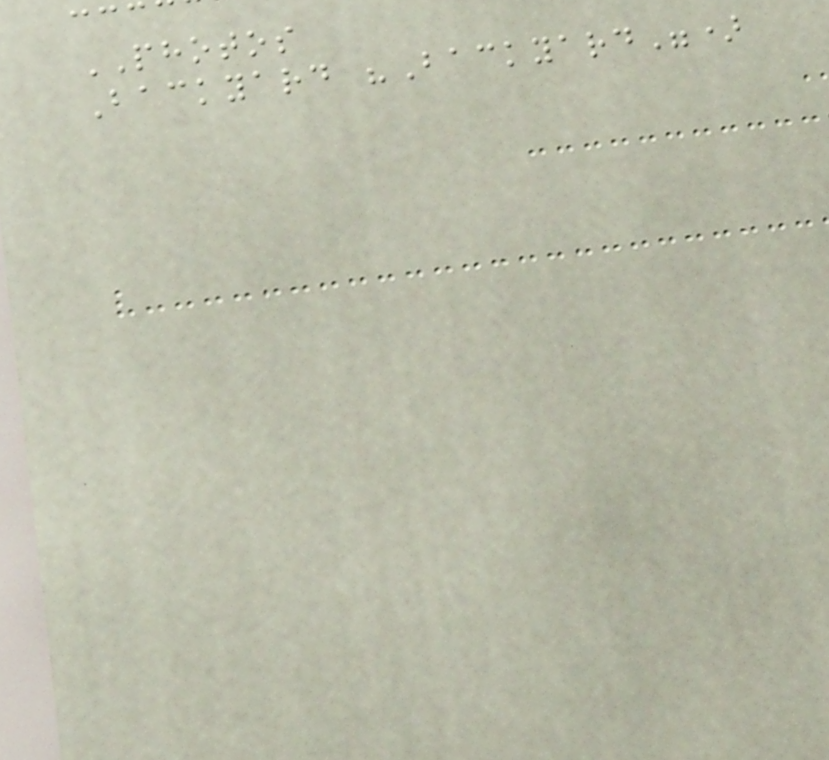PHOTOS
Backyard "Backyard")
